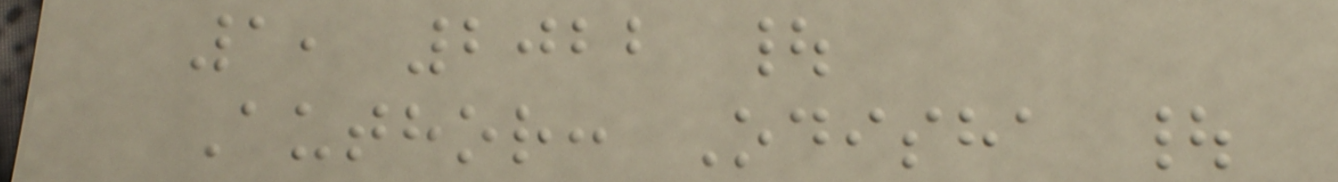1, 2022 |
Author: Odisha |
